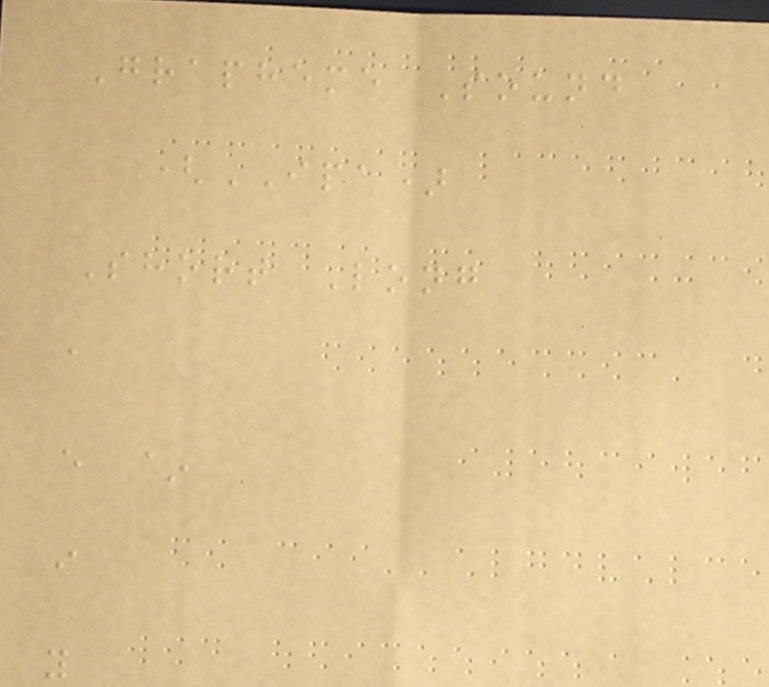Grapheme Sound
(IPA)
Short Long
a
e ~
i
y
